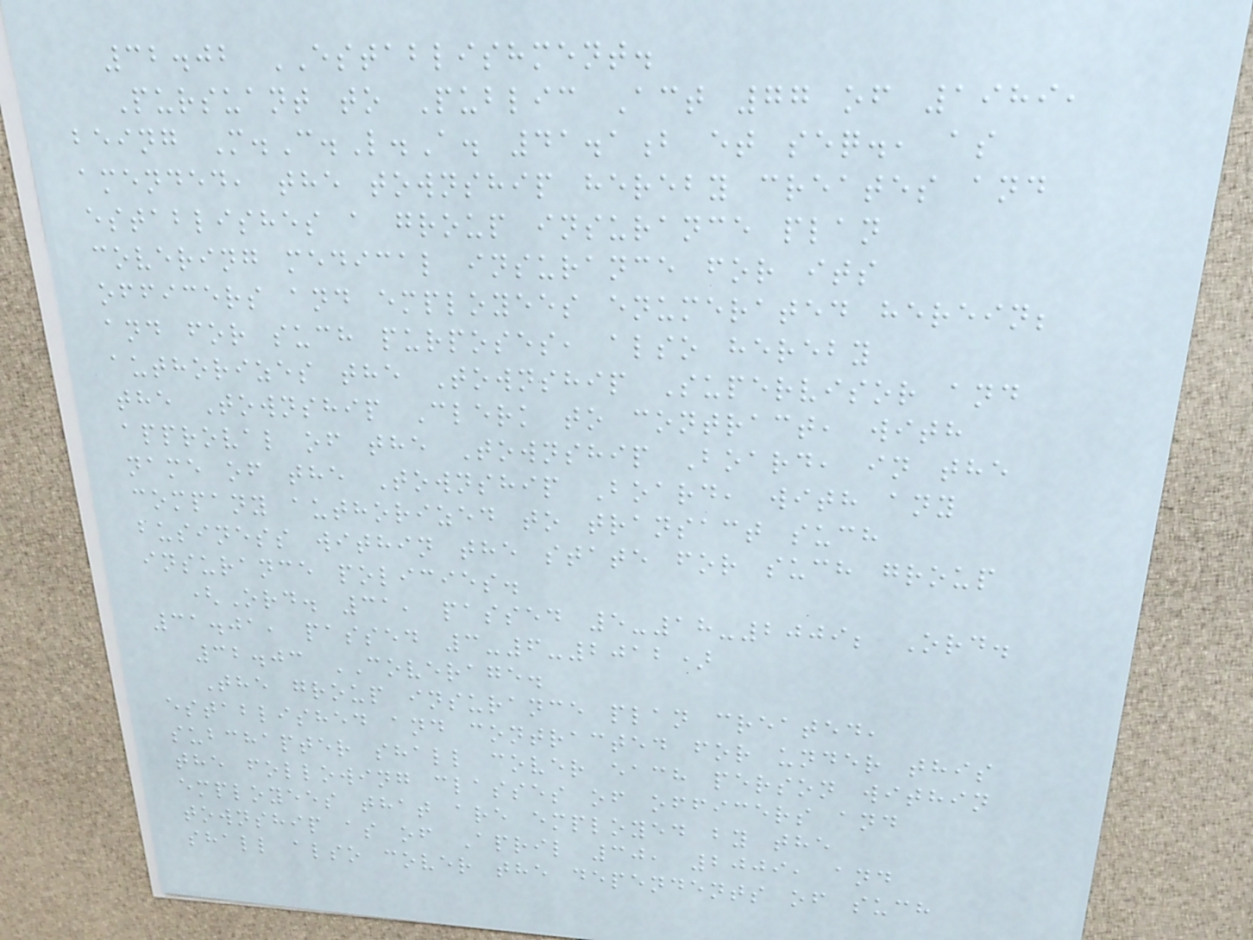32.02 ESTABLISHMENT.
Pursuant to Public Act 77 of 1989,
being M.C.L.A. 41.1b et seq., as
amended, the township hereby creates and
establishes a group insurance plan
covering medical insurance for its
officers and employees enumerated herein;
and for such purposes, also hereby
authorizes the Township Supervisor and
the Township Clerk to contract, with
approval of the Township Board, in the
name of the Township Board, with any
company authorized to transact such
business within the state for such group
insurance policies.
(Ord. 31, passed 5-18-2009; Ord.
31.01, passed 3-6-2012)
32.03 COVERAGE.
The group insurance plan created,
established and contracted for under this
subchapter shall cover each person within
the following classes of officers and
employees that are employed by the
township as of April 30, 2009, and
shall also cover the dependents of such
